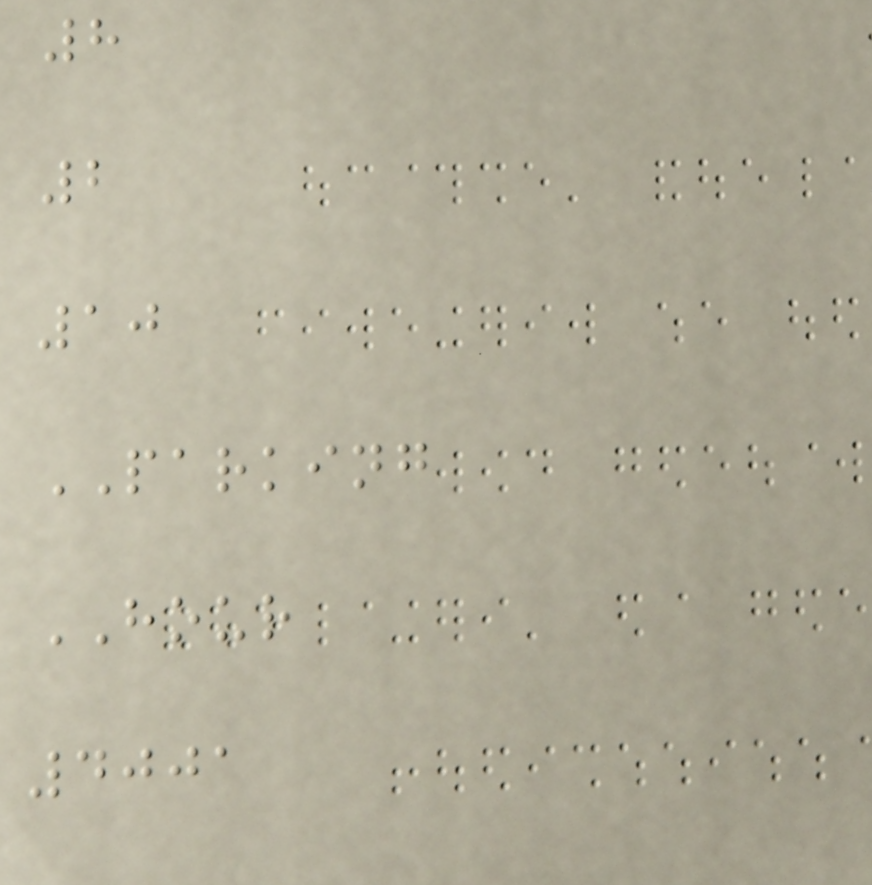8
2
10
PARKING
HOUR
4001
